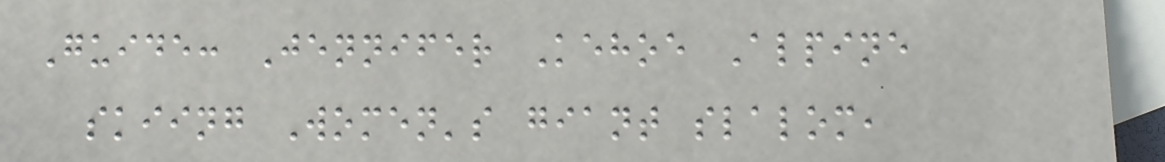Guide: Jennifer Kehoe Alpine
skiing Women's giant slalom,
